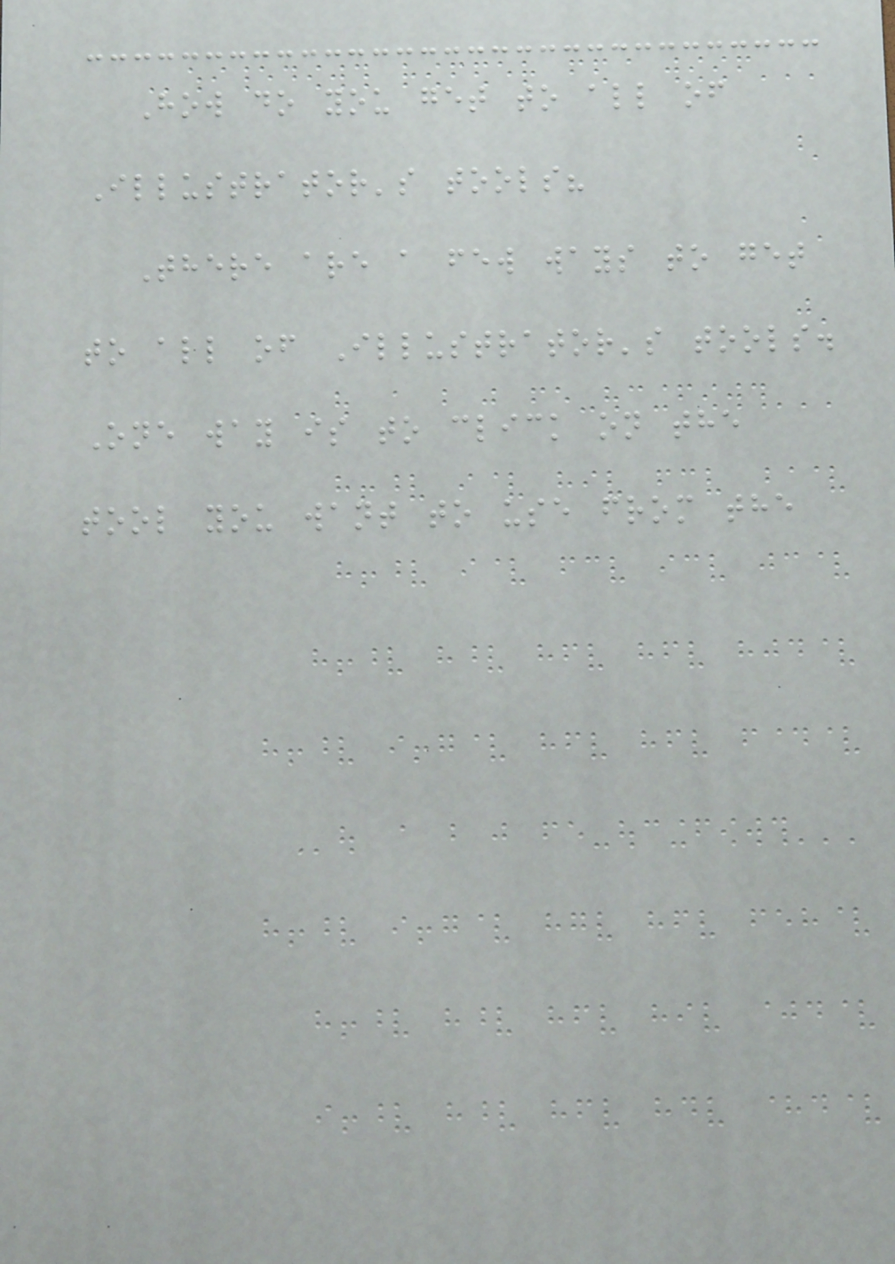How do you get to all of
Illustrator's tools?
There are a few ways to get
to all of Illustrator's tools.
One way is to click on the
tool you want to use from the
